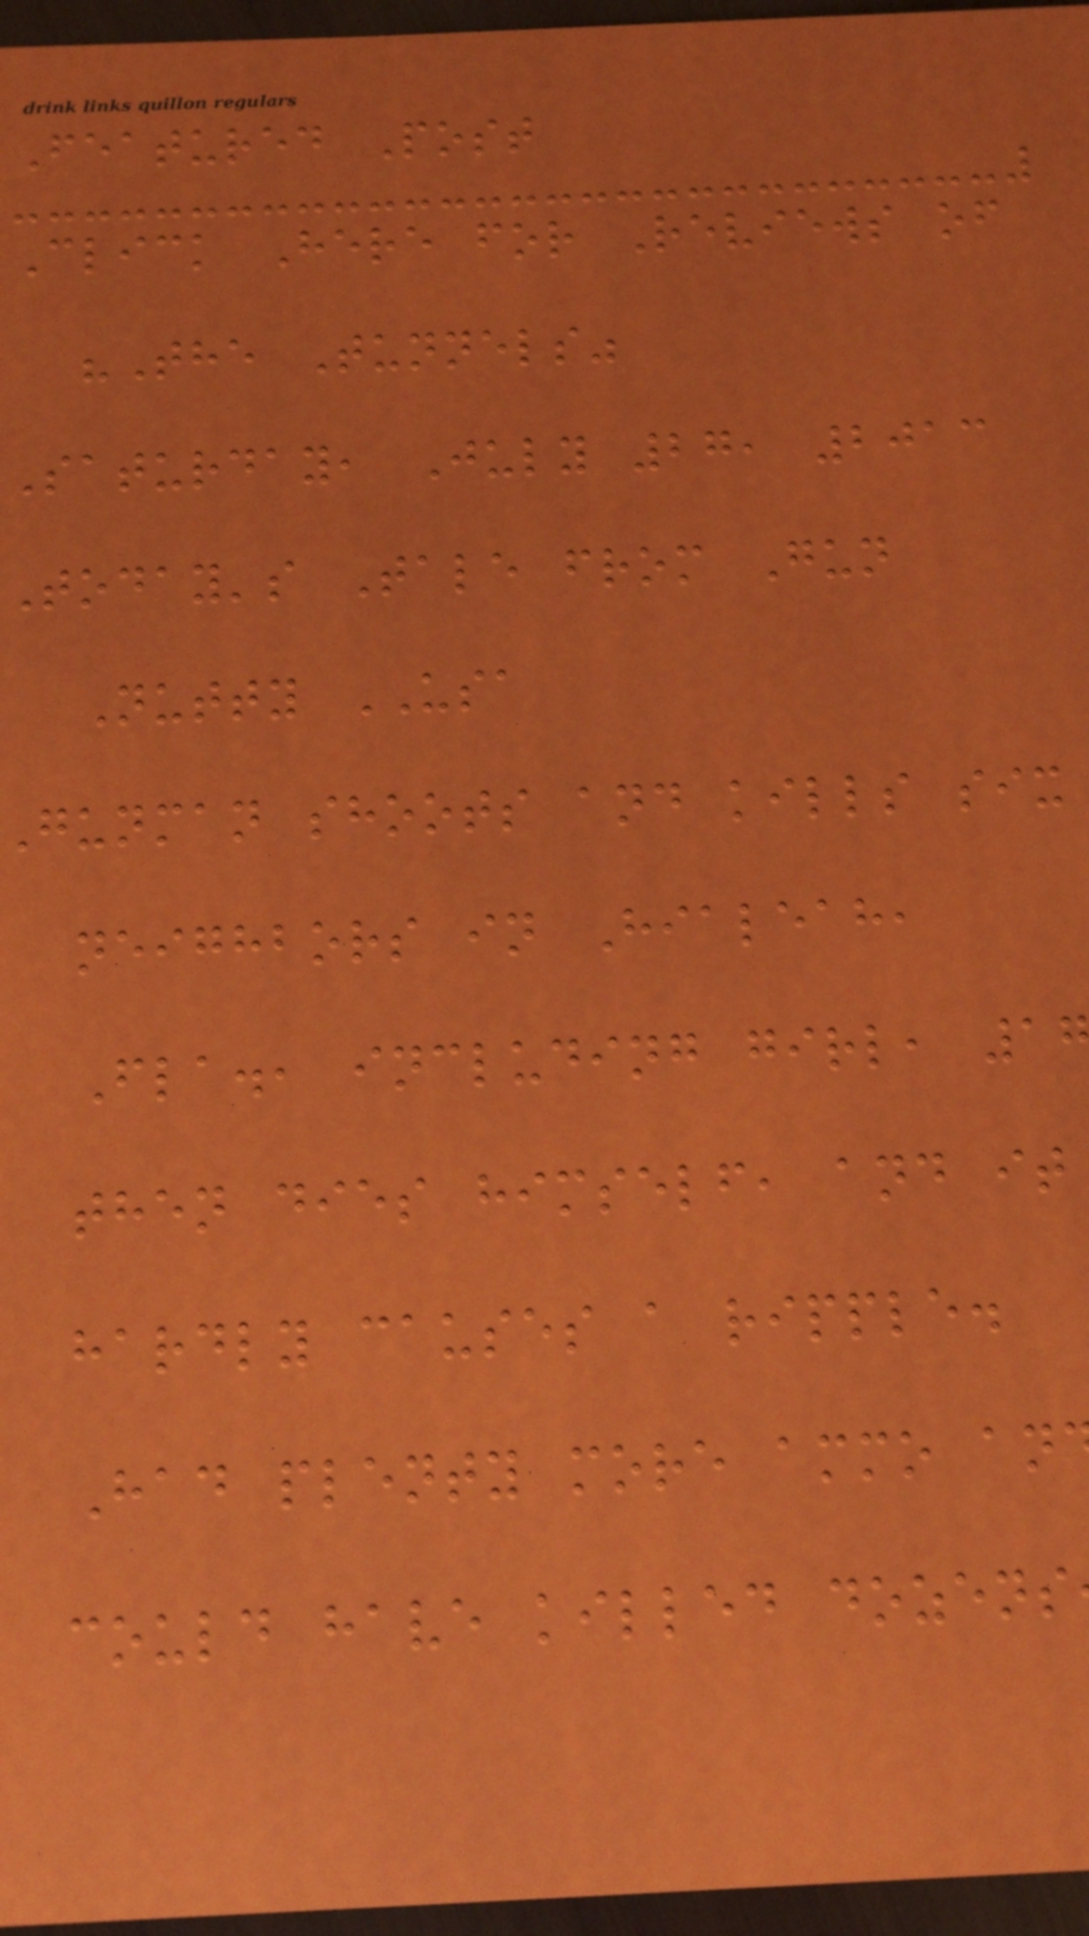Featured Post
Click Here for Reviews of
"The Tunnels"
Saturday, July 27, 2013
Today's Tale from Gun
Nutty USA
gunman shoots and kills six
neighbors in Hialeah,
Fla., including girl, 1
then dies himself, and it
hardly causes a ripple.
Had plenty more ammo an
could have killed dozens
